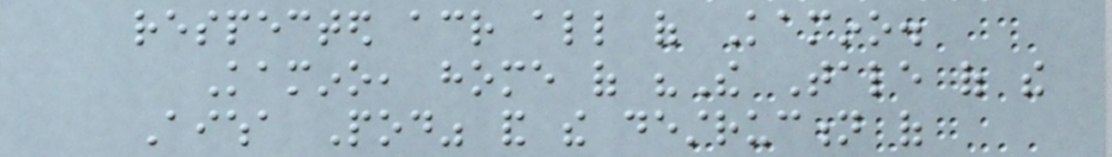respected across all of Kamino.
Kamino, home of "The Tale of the
Aiwha Pod" and the destruction of
